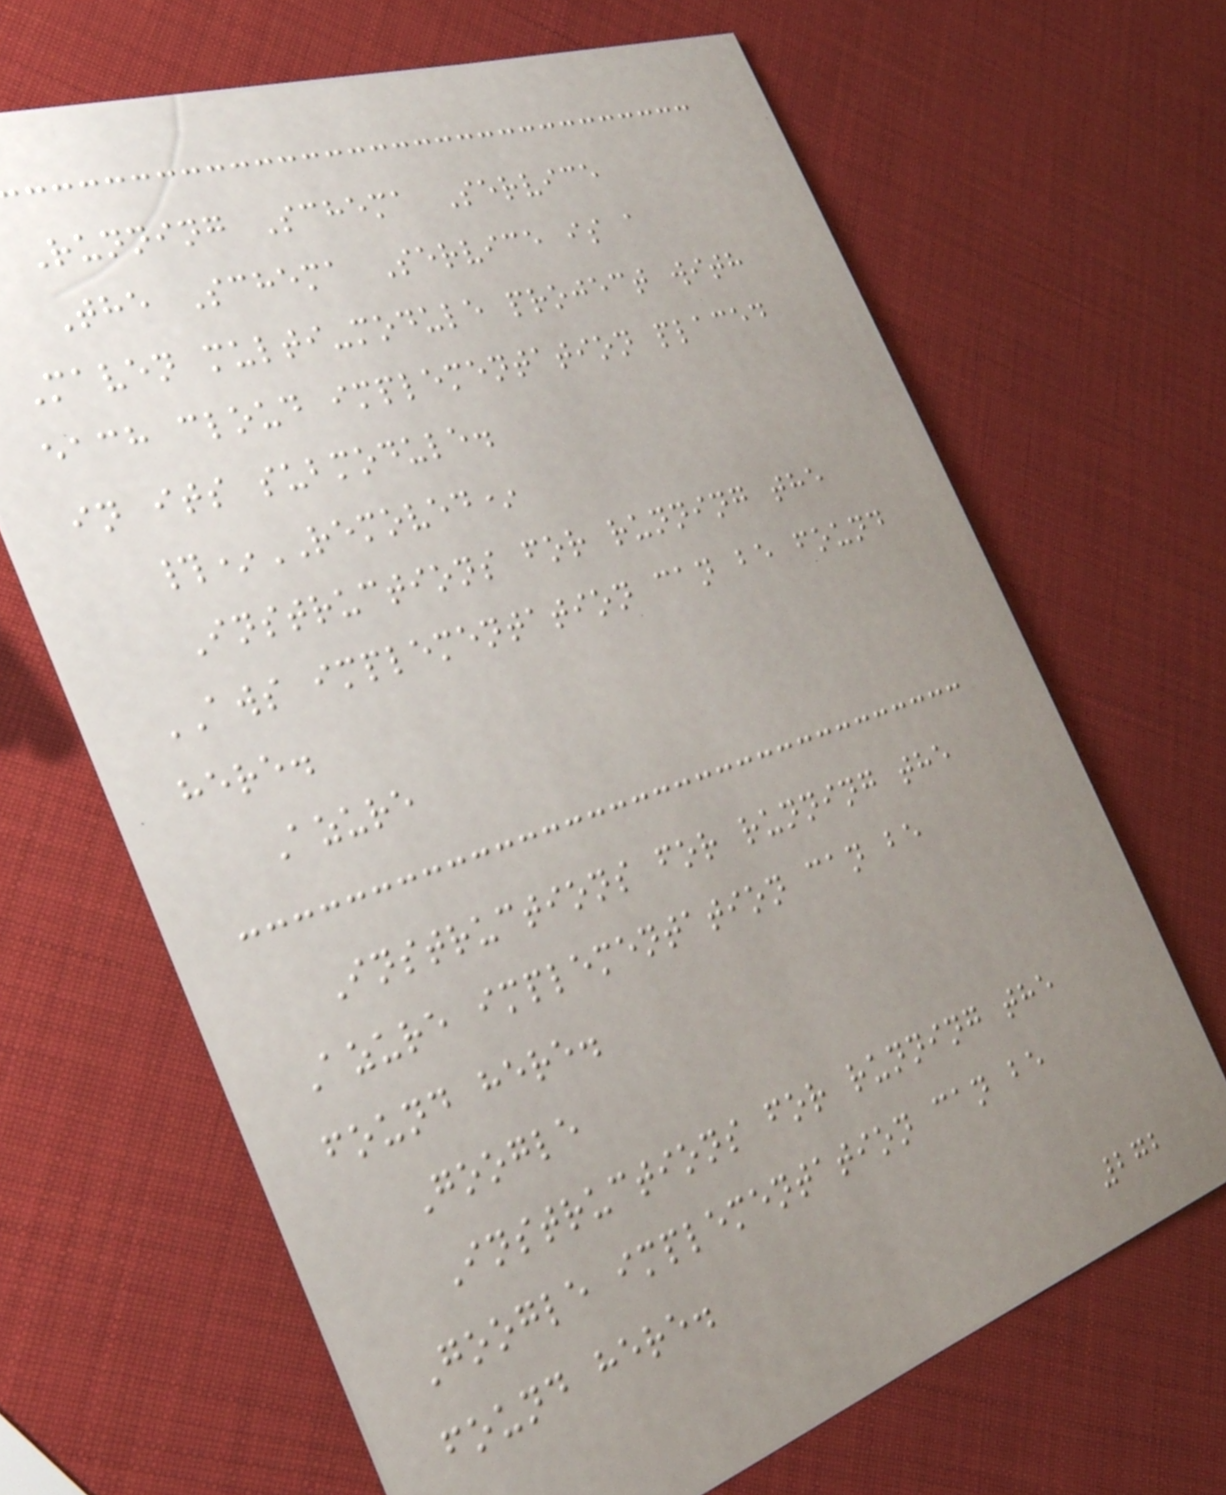Running Schema Service
The Schema Service is a
Maven multi-module project with
each cloud implementation placed
in its submodule.
#*REMOVED*
Instructions for running the
AWS implementation can be found
here.
Azure
Instructions for running the
Azure implementation can be
found here.
Google
Instructions for running the
Google implementation can be
found here.
272
